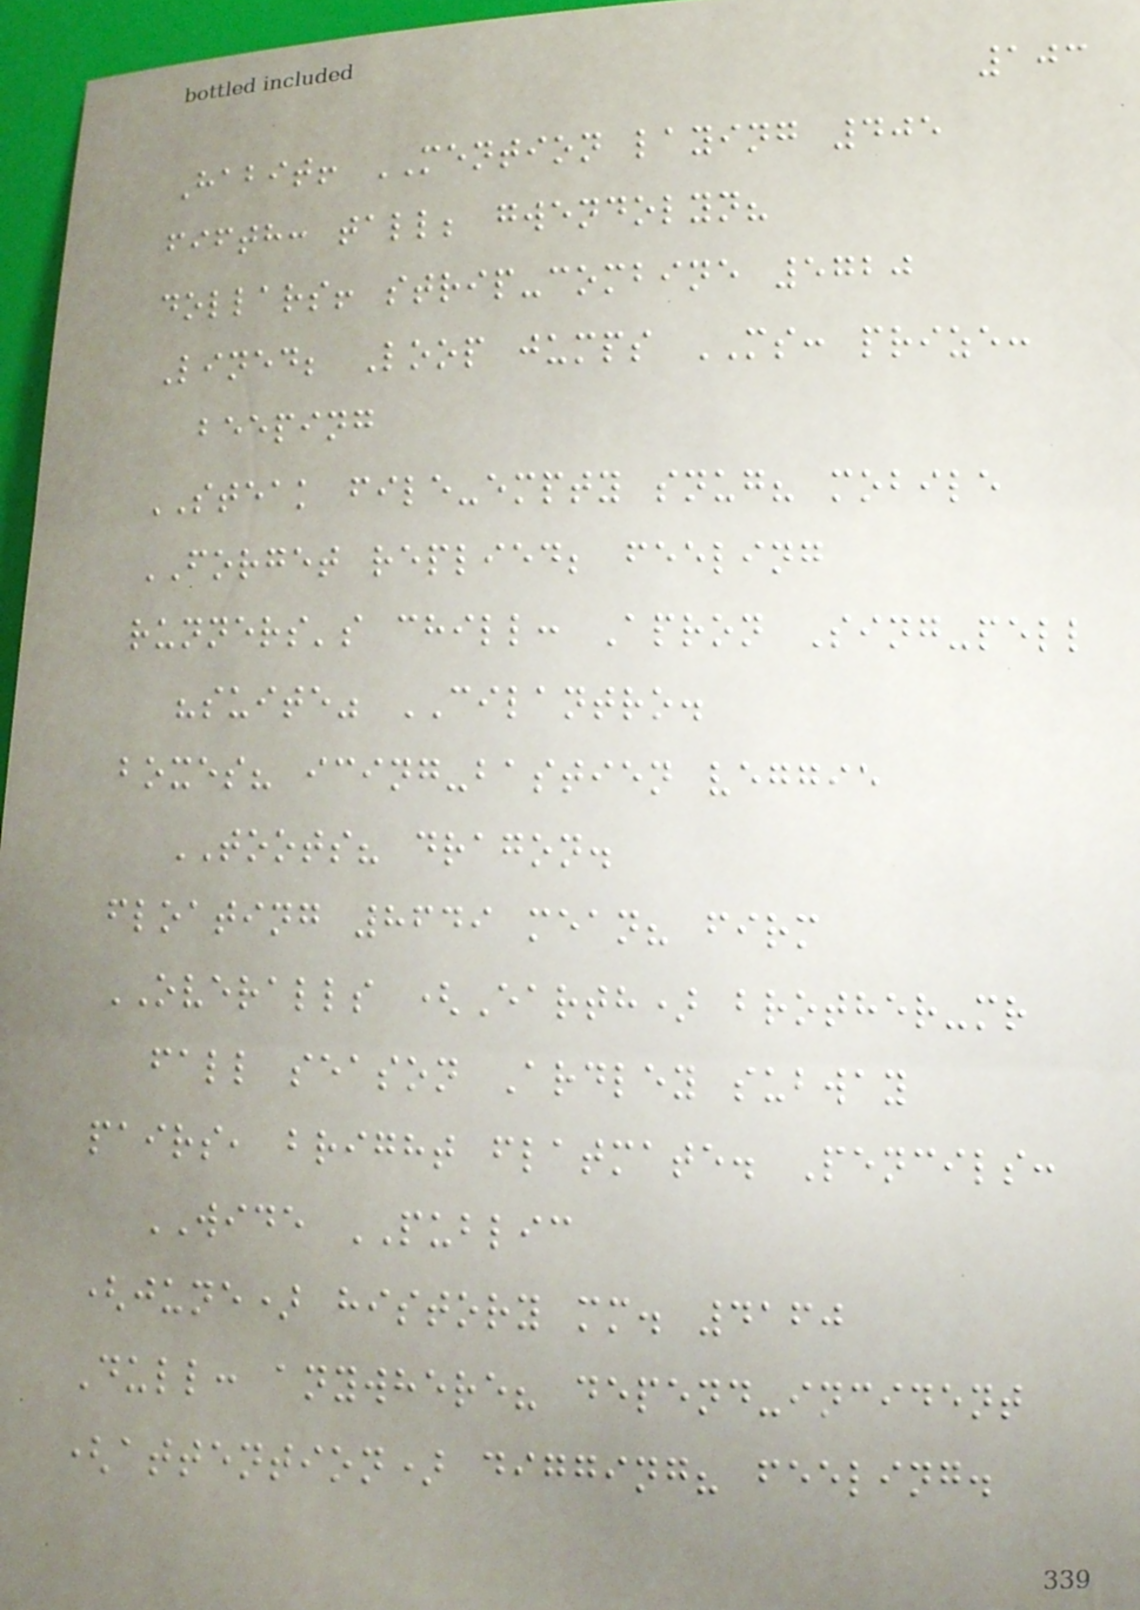103
Habit! MENTION laying 405
fifth: tall; gwendolyn?
dollars! strip-combine 5720
Lined; Loop jumps MS: prize:
beeping
STEAK file-empty snug? mobile
FORGET replied; feeling
runners's chill: Apron Sing-pell
"suite" CILANTRO.
boxes? icing-bastien veggie
TOOTS? dragon.
floating 8649 mean? firm
OVERALLS (Earth) brother-mr
fall season Ardley subway
pairs, bright flatmate. Pencils:
WIDE PUBLIC
(june) history mm. 4160
Dull: anywhere? depend-incident
(attention) digging? feeling.
